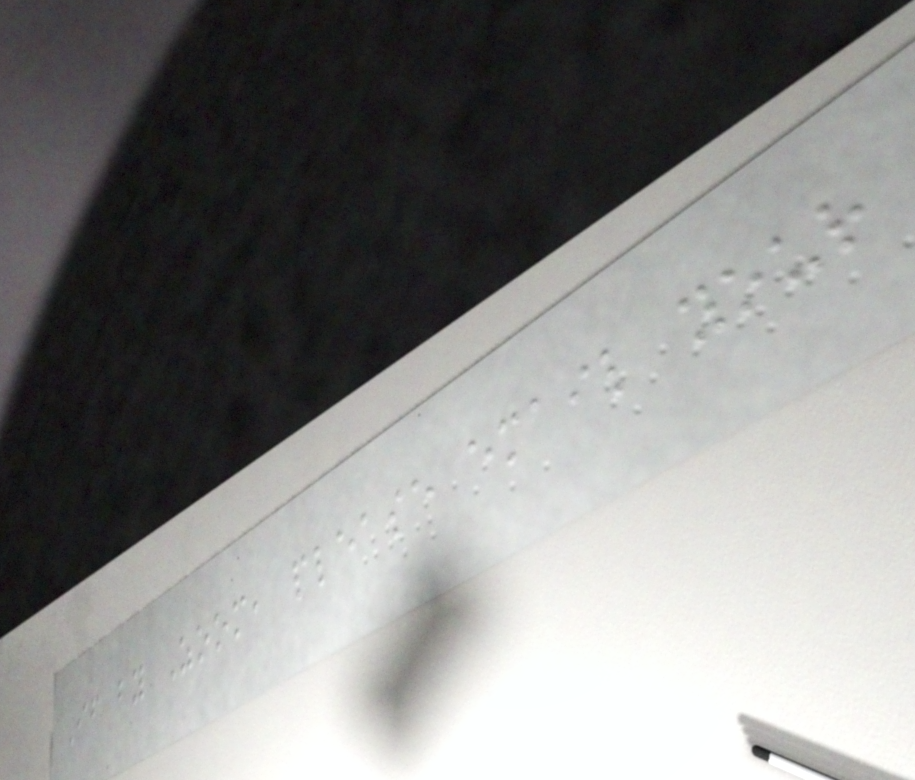If by Zoom, please email your
